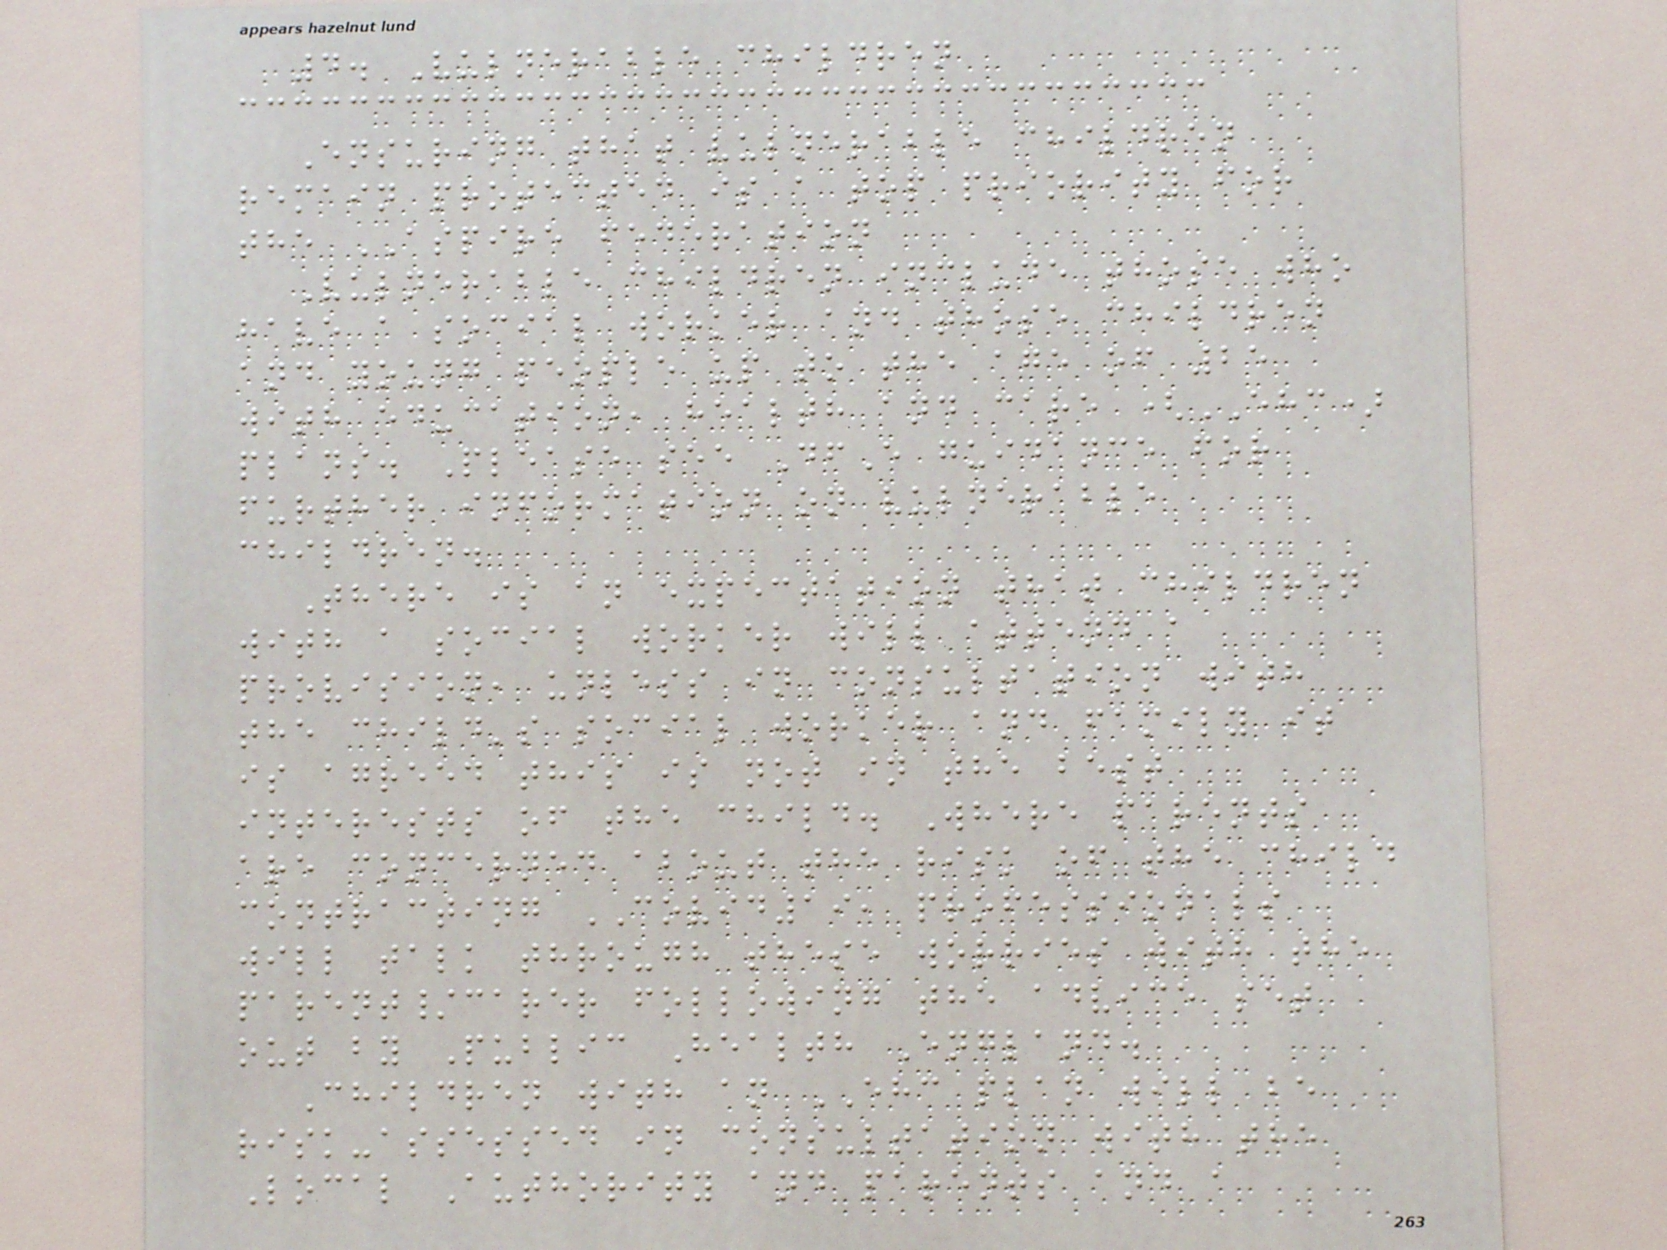4. Vulnerable children
Ensuring that vulnerable children
remain protected is a top priority for
the ASPIRE federation
Vulnerable children include those who
have a social worker and those children
and young people up to the age of 25
with education, health and care (EHC)
plans. Please see DfE guidance for
further information on vulnerable
children.
There is an expectation that children
with a social worker will attend a
provision, unless in consultation with
the child's social worker and family it
is agreed this is not in the best
interests of the child. Where parents
are concerned about the risk of the child
contracting COVID19, professionals
will talk through these worries with the
parent/carer following the advice set
out by Public Health England.
Children with an EHC plan will be
risk-assessed in consultation with the
Local Authority and parents and a
